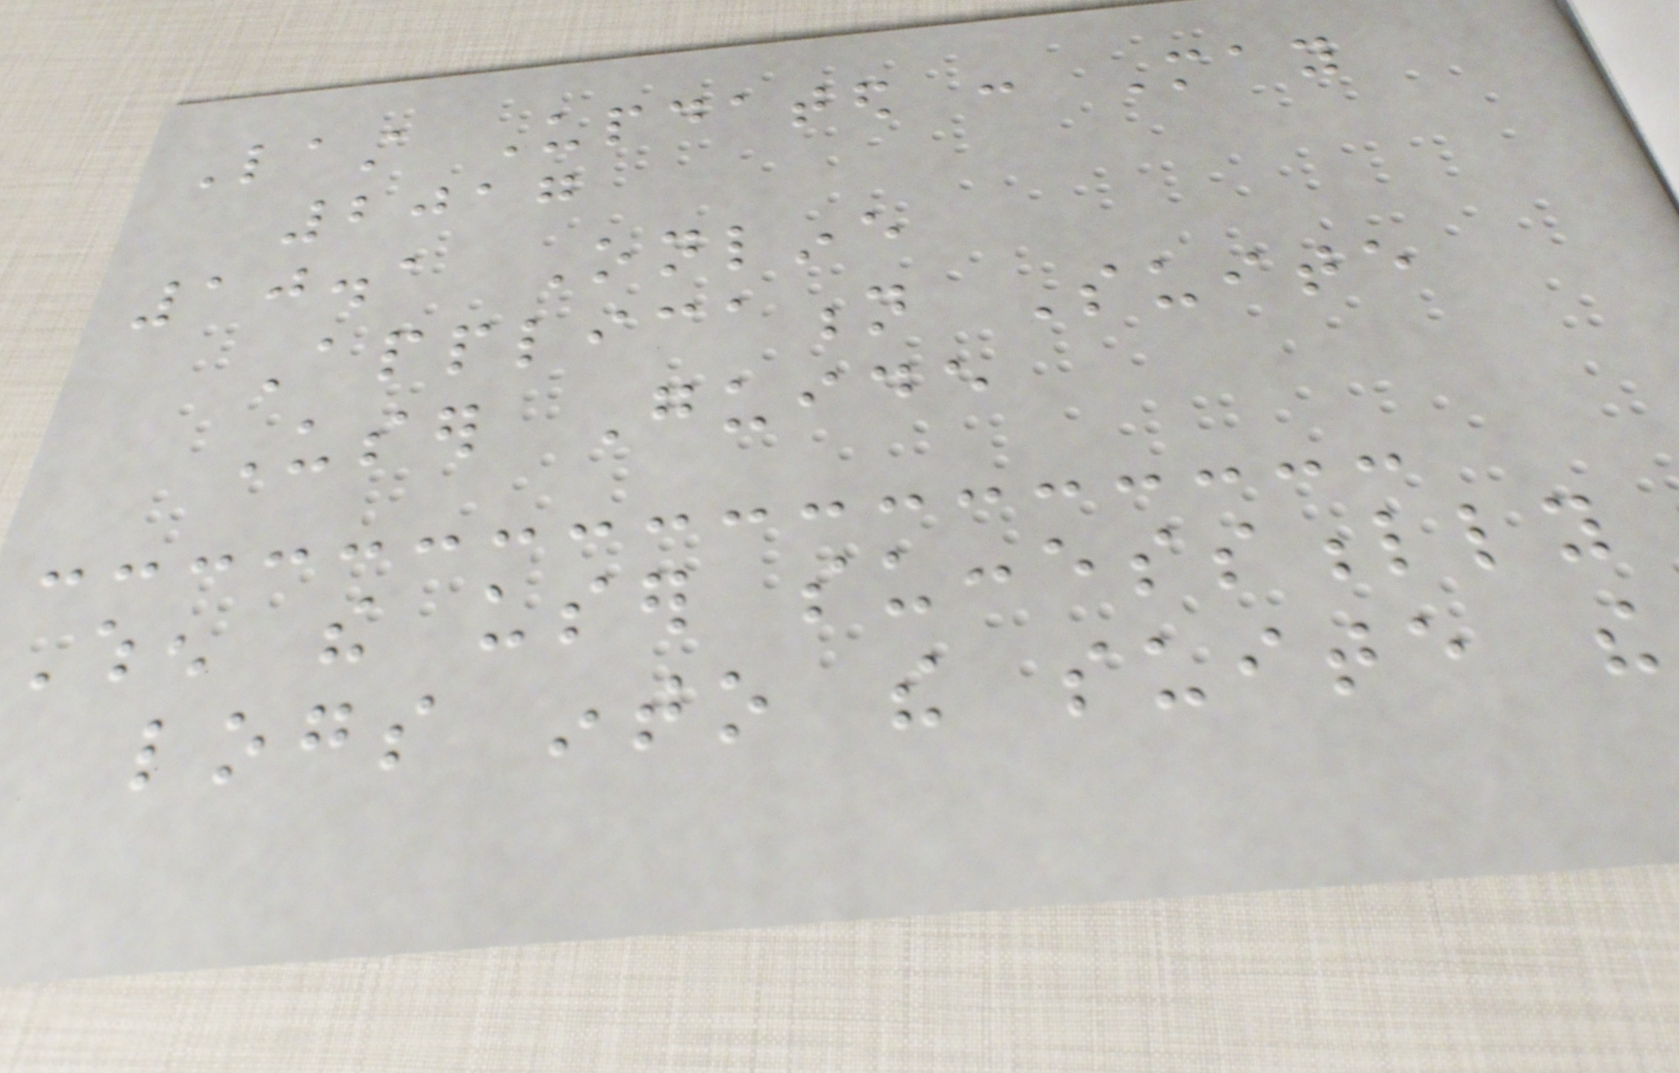Last Updated : May
2017
10.1 Online
Application Suite
User Guide
When the user successfully
logs into the suite the
